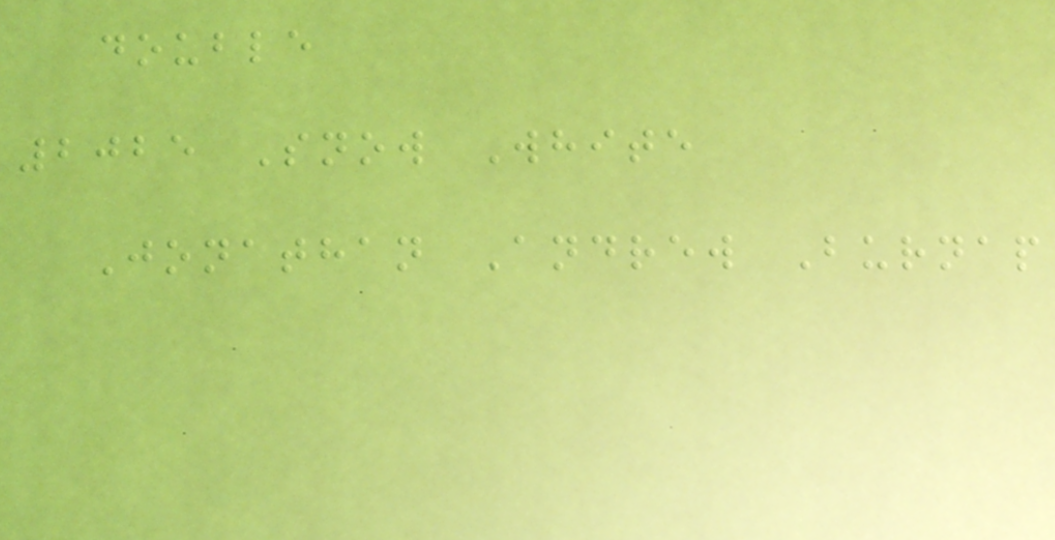double
2025 Snow White
Jonathan Andrew Burnap
